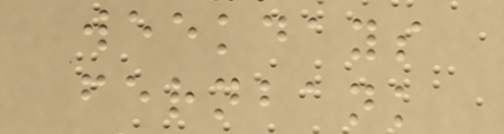weekdays
fernbank
